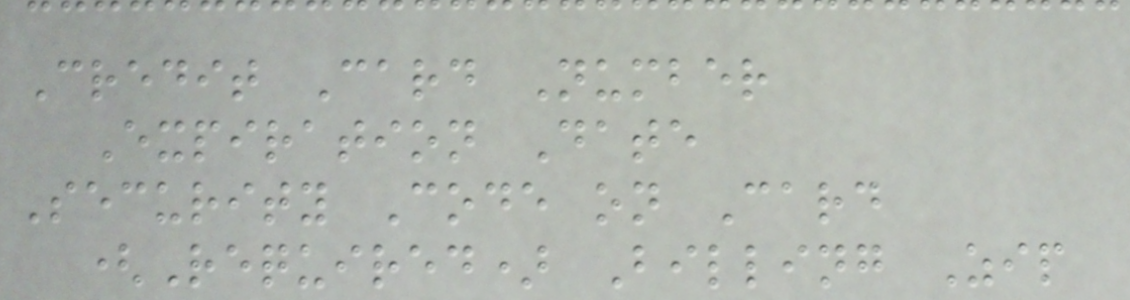Credit Card Number
Expiration Date
Security Code on Card
(Required) Billing Zip
